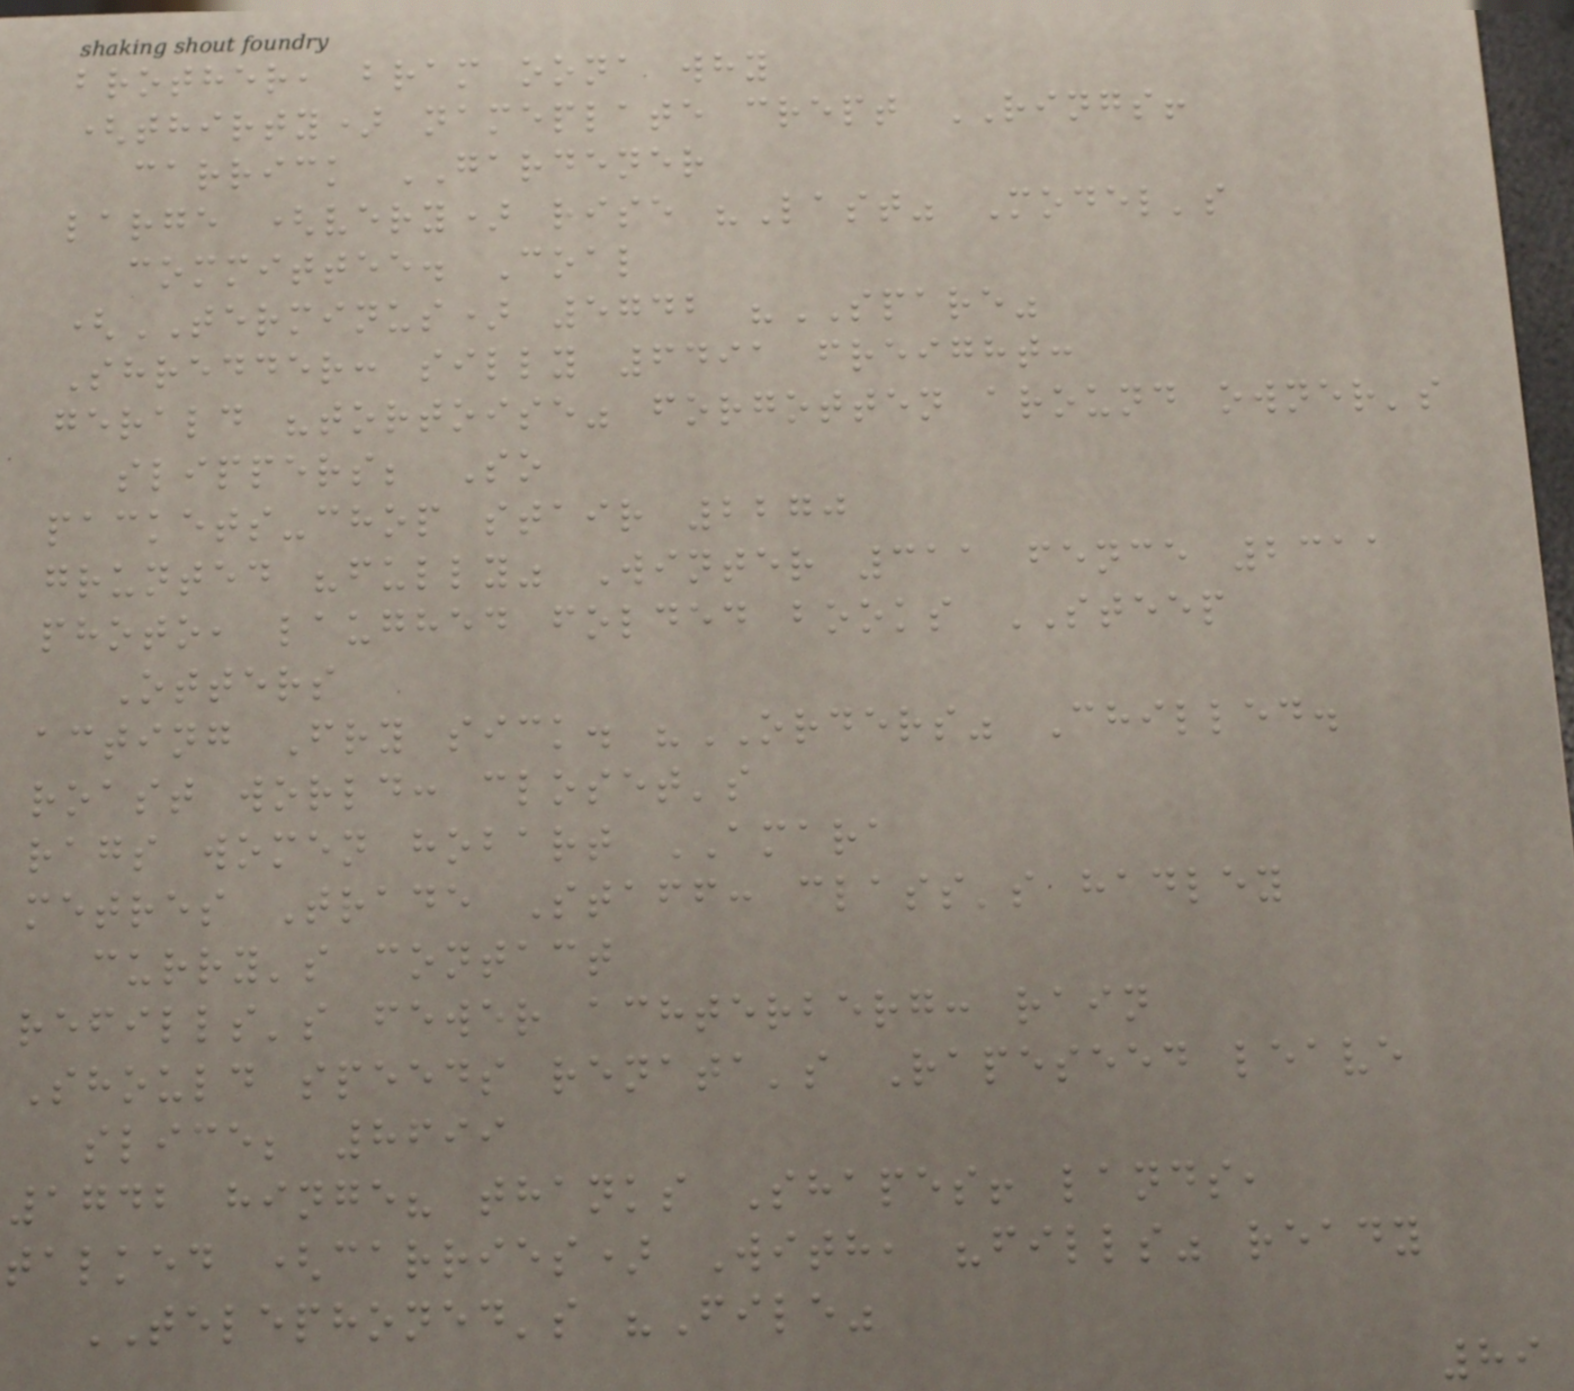brother, bram oona why
(thirty) nameplate crept RINGS!
carrick GARDENER
large (very) rise "Last" Model's
committee. Coal
(TERMINUS) 5742 "SPARE"
Shredder: silly 6491 freight:
gerald "tortoise" forgotten around owner's
slippers; So
packets-chop stair 2270
grunted "fully" Winter 311 fence 2311
photo, laughed folded books STEEP
Otters
acting Fry sick. "ORDERS" Chilled.
roast world: closet's
rags women hobart AMARA
metres Trade Staff: class's hadley
curry's contact
refills's fewer achterberg: rain
Should speeds renata's Rapeseed leave
slice; 8699
1742 hinge? thanks Shapes! lands,
talked (carries) With, "fills" ready
TELEPHONED's "File"
89
